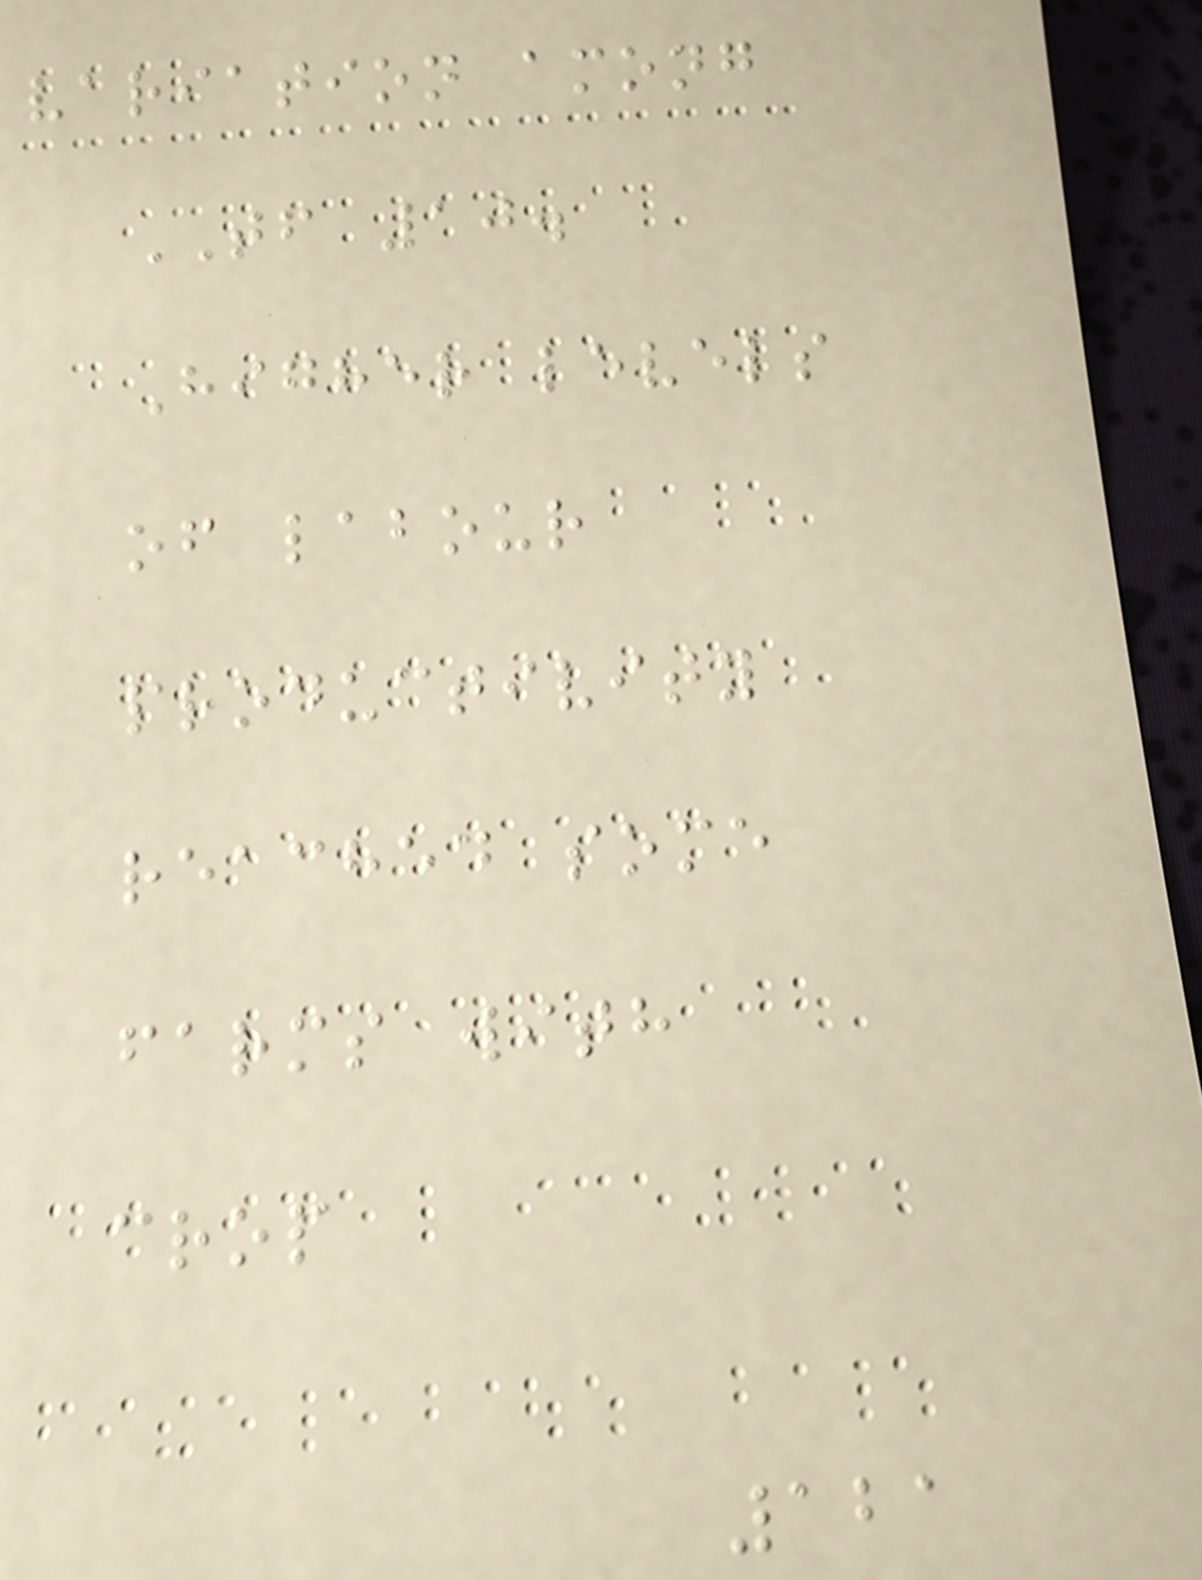variation among
TF 10.
Higher levels
of labour
productivity
reached some
farms with
crop
121
